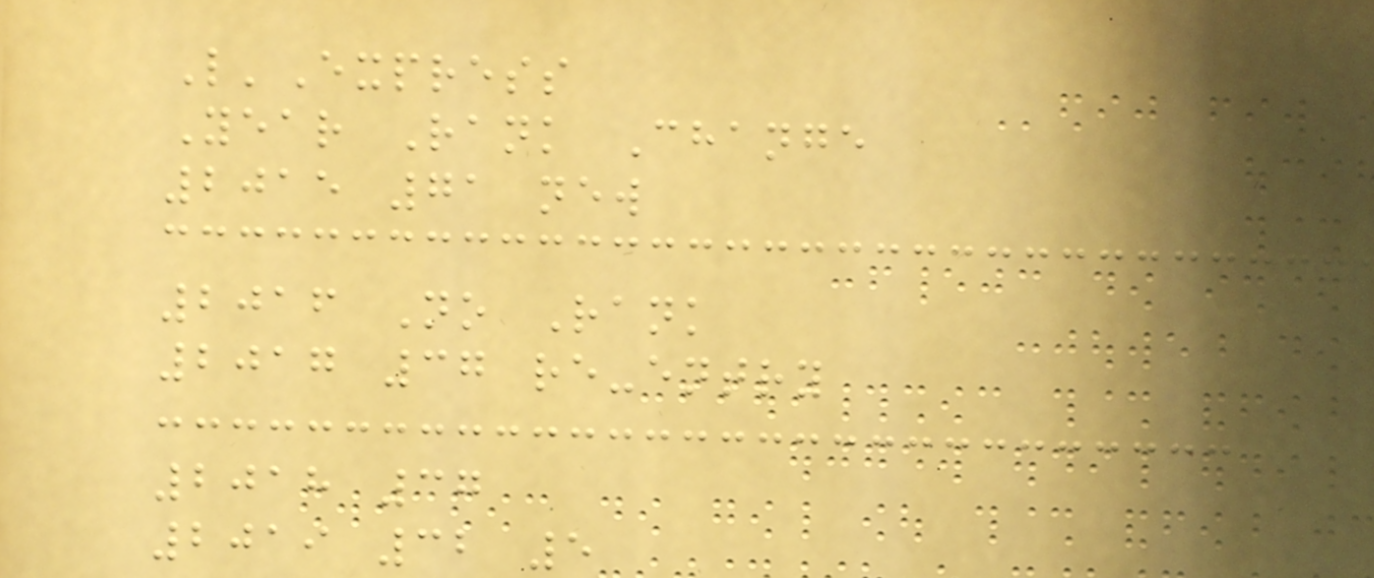L'Express
Year Rank Change
2015 71 new
2016 No Rank
2017 37 re-entry
2018 37
2019 32 5
